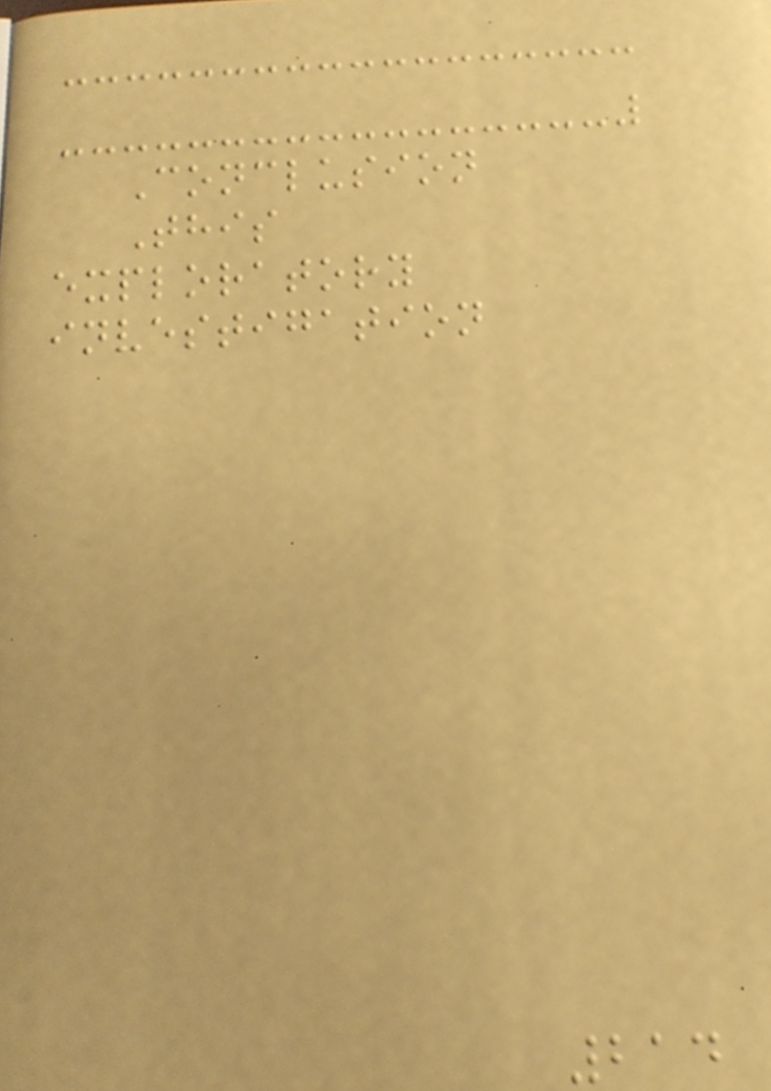Conclusion
This
exploratory
investigation
214
